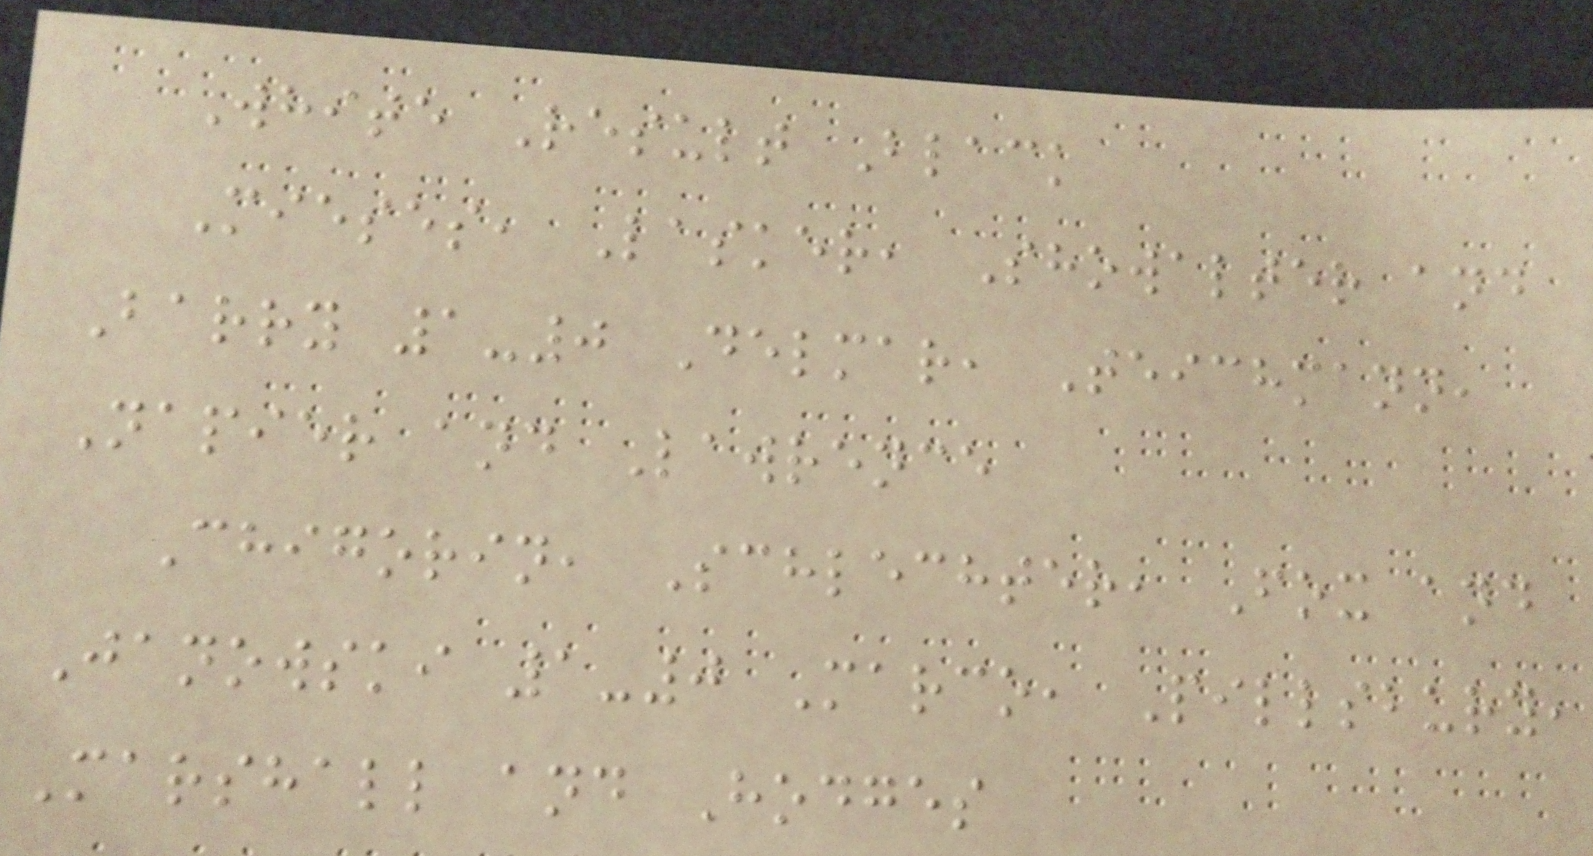White Result Black
Mieses, Lasker, Showalter and
Barry 1-0 Delmar, Teichmann,
Napier and Lawrence
Chigorin, Schlechter, Fox and
Janowski 1-0 Marco, Pillsbury,
Marshall and Hodges
